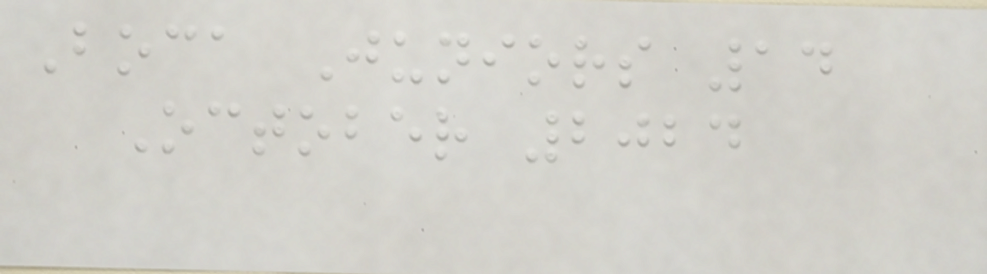Boca Juniors 14
October 2024
